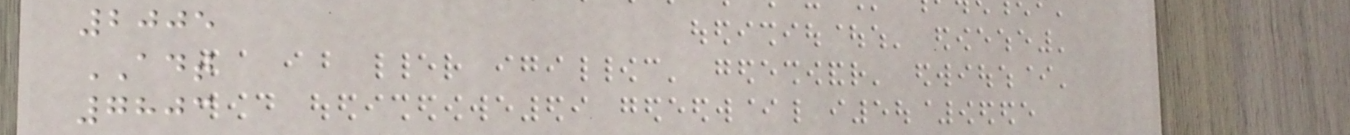2005
ADT
7803
